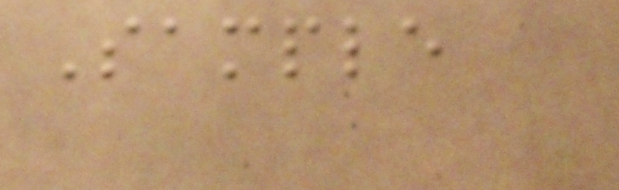Sample
